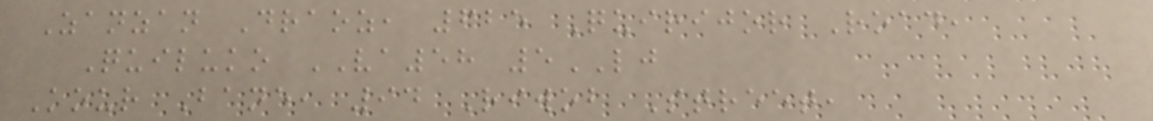Zanzan Draoz, 625 Quirijor Road,
Quiluko VA58 5LJ
Kour Bane, 94 Riwob Street,
